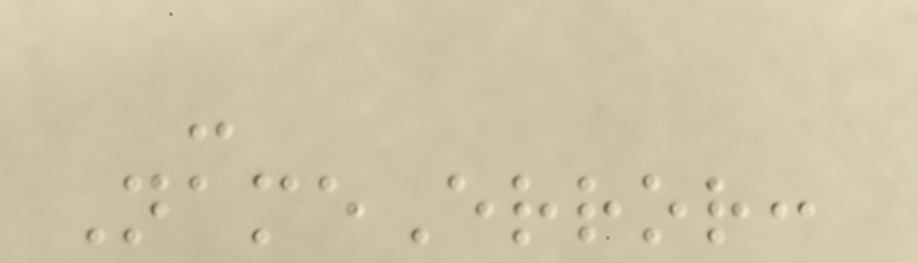-
NameError:
